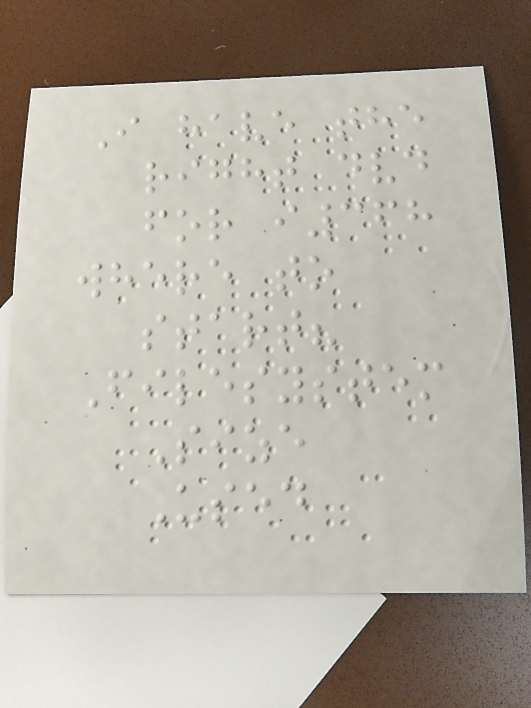I have the
right dvd
for i368
where to
start?
Filesystem
Size
Used
